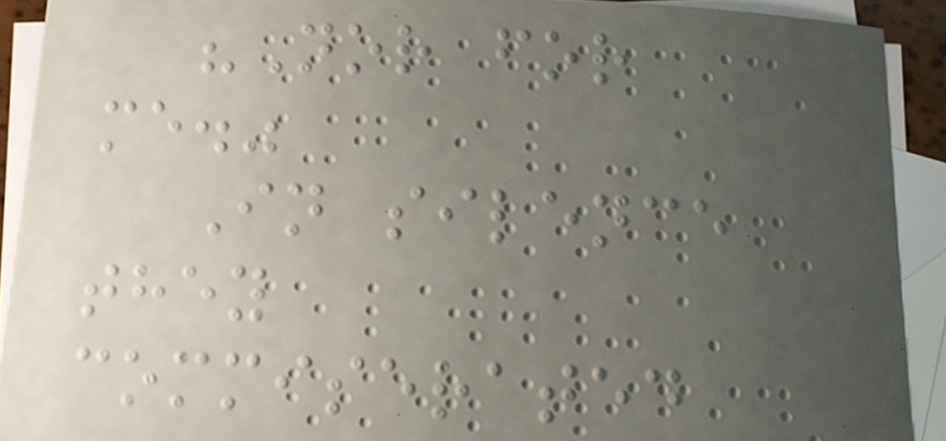"Nor for
me."
In silence
they
commiserated
